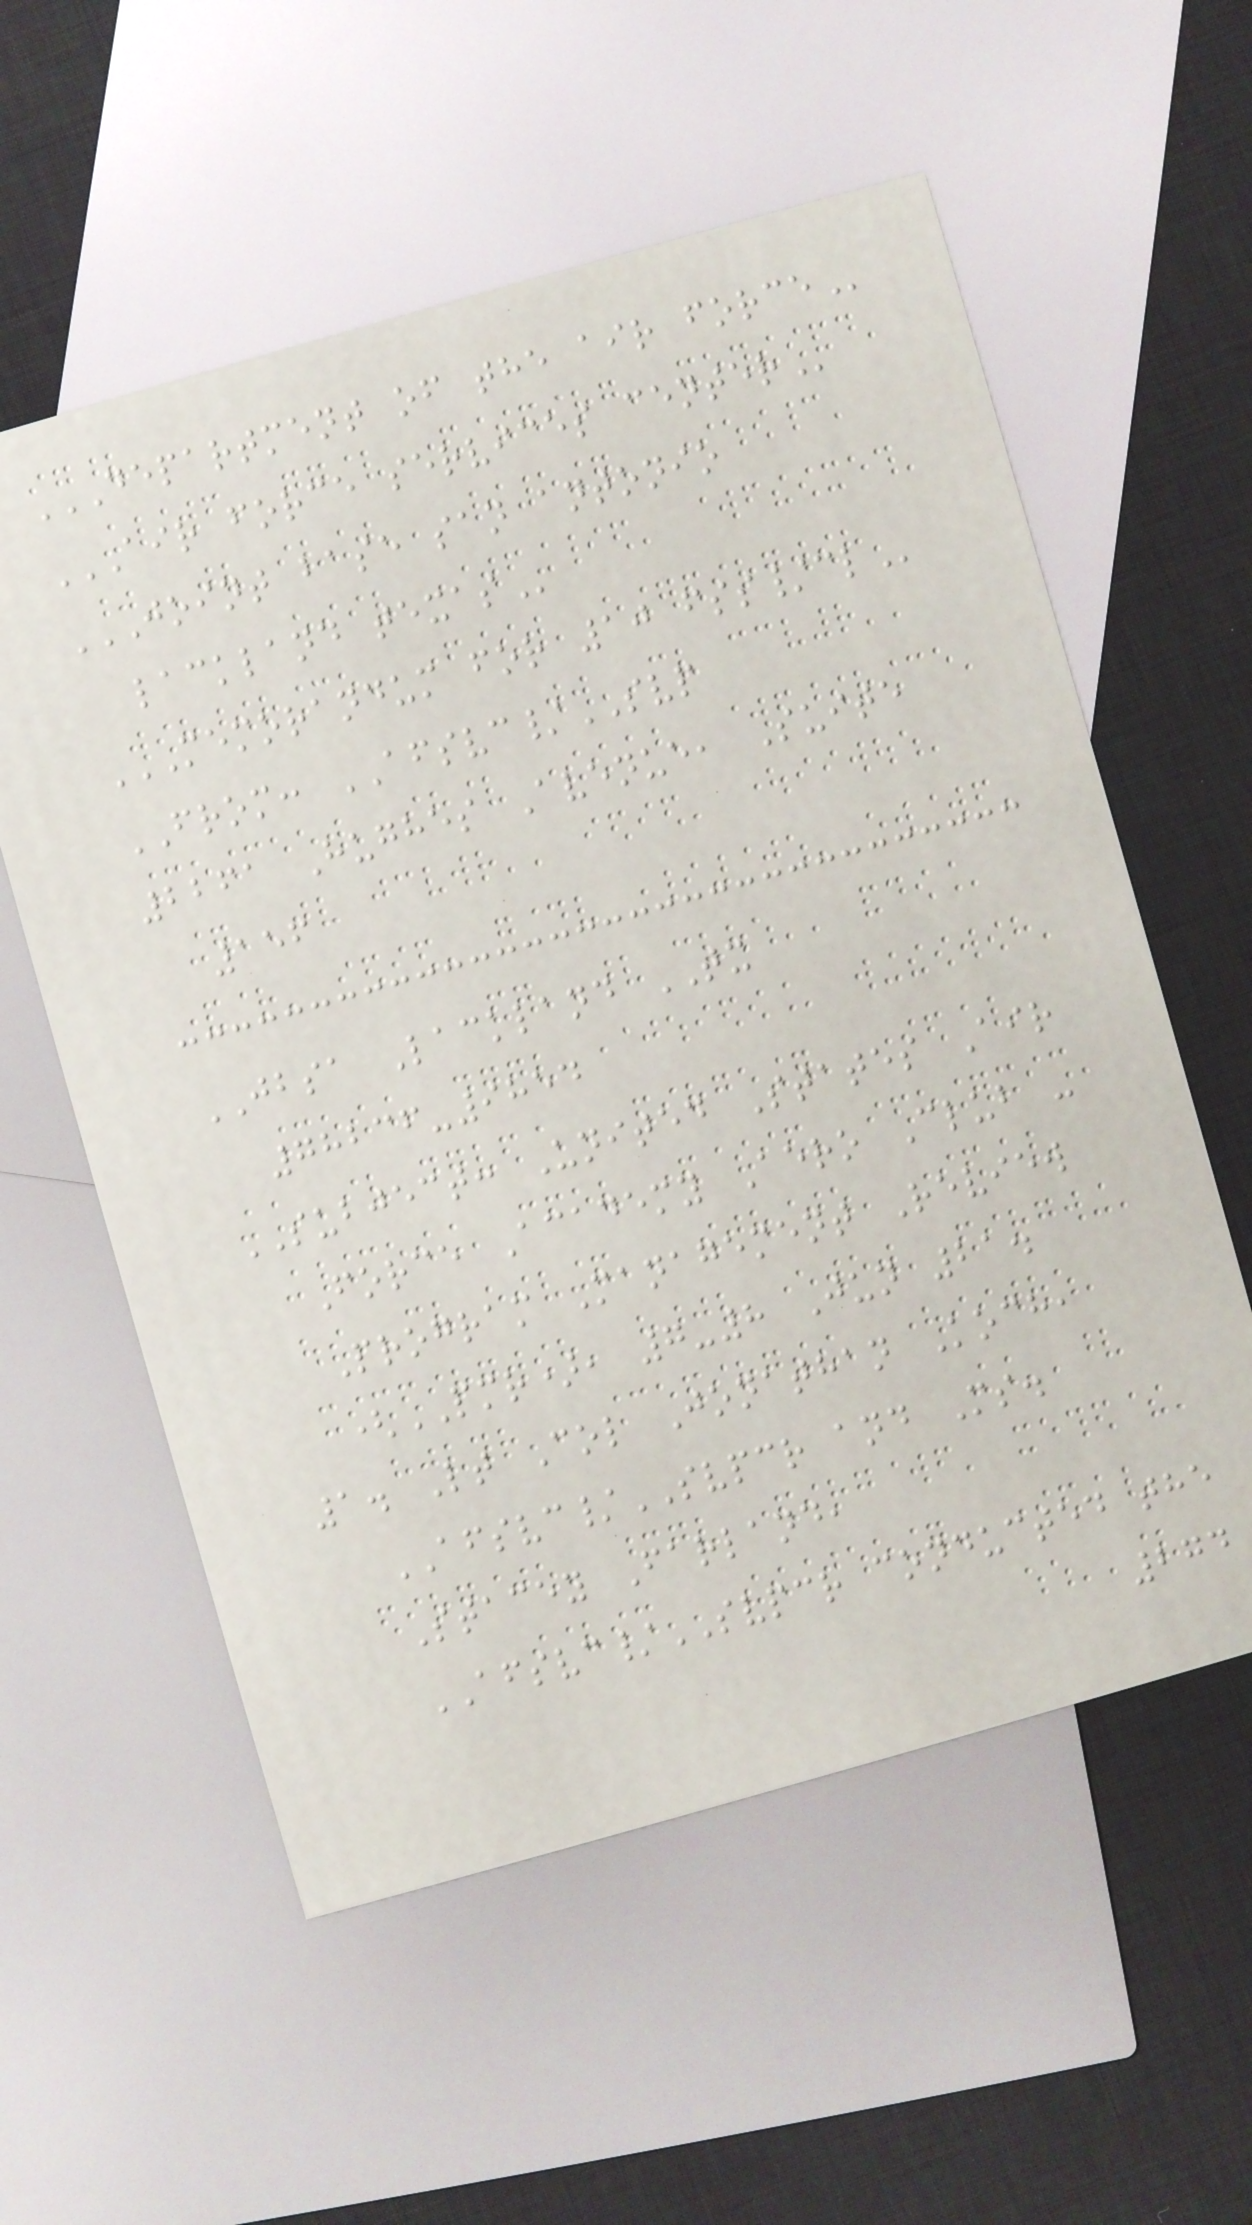DEPARTMENT OF THE AIR FORCE
AIR FORCE SERVICES CENTER
JOINT BASE SAN ANTONIO
LACKLAND TEXAS
MEMORANDUM FOR 10 FSS/CL
FROM: AFSVC/SVP
2261 Hughes Avenue, Suite
156
JBSA Lackland TX
78236-9854
SUBJECT: United States Air
Force Academy Aero Club -
Program Management Review
(PMR), 7-8 Jun 21.
1. Lt Col Jonathan Koch,
AFSVC/SVPCR and Ms.
Stacey Farland,
AFSVC/SVPCR conducted the
274
